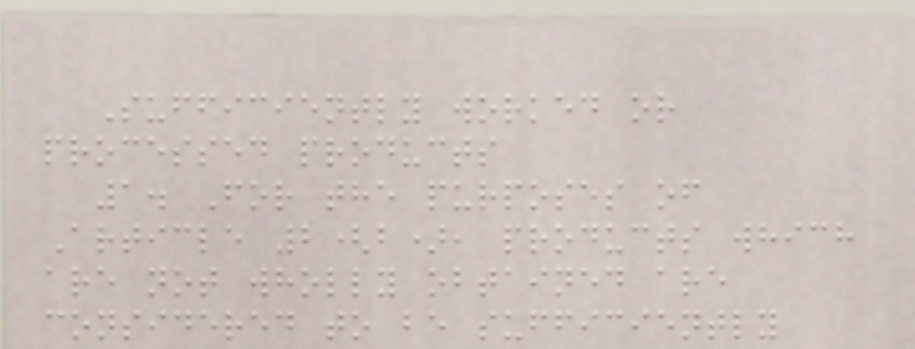Sufficiently worked or
processed products
1. For the purposes of
Article 2(b), products which
are not wholly obtained are
considered to be sufficiently
